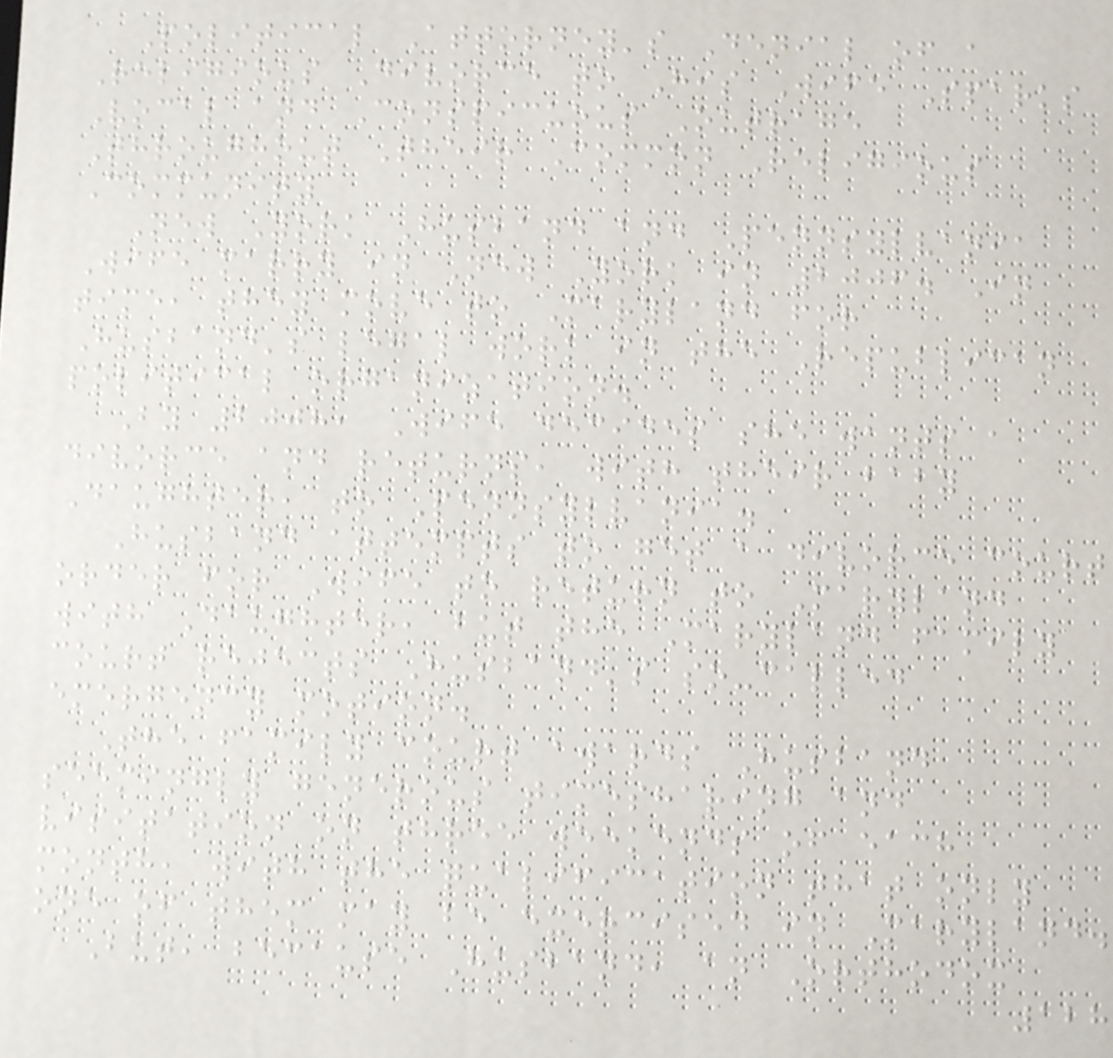Political Attorney's Denial of a
Religious Divorce to His Wife Sparks
Vocal and Conspicuous Outrage
Throughout Their Common Religious
Community
New York Husband and Pennsylvania
Wife marry in New York in 2006. In
time, they move to Maryland for
Husband's legal work in the Republican
political organization.
By 2008, Wife decides she wants a
divorce and returns, with their baby
Daughter, to Pennsylvania.
Husband attempts to get a divorce court
order for Wife to return to Maryland
with Daughter, but the Maryland family
court rejects Husband's so-called
emergency motion.
The family court awards Husband
seemingly generous timesharing and
visitation on three weekends of each
month, with the qualification that only
one of them may be exercised in Maryland.
But, because Husband, an Orthodox
128
